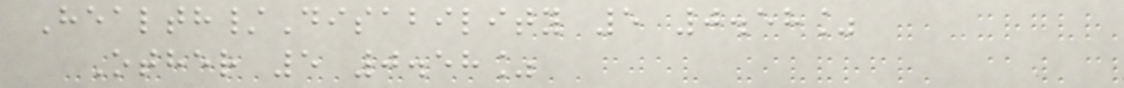Health/Disability 5 0.58%
Other 5 0.58%
